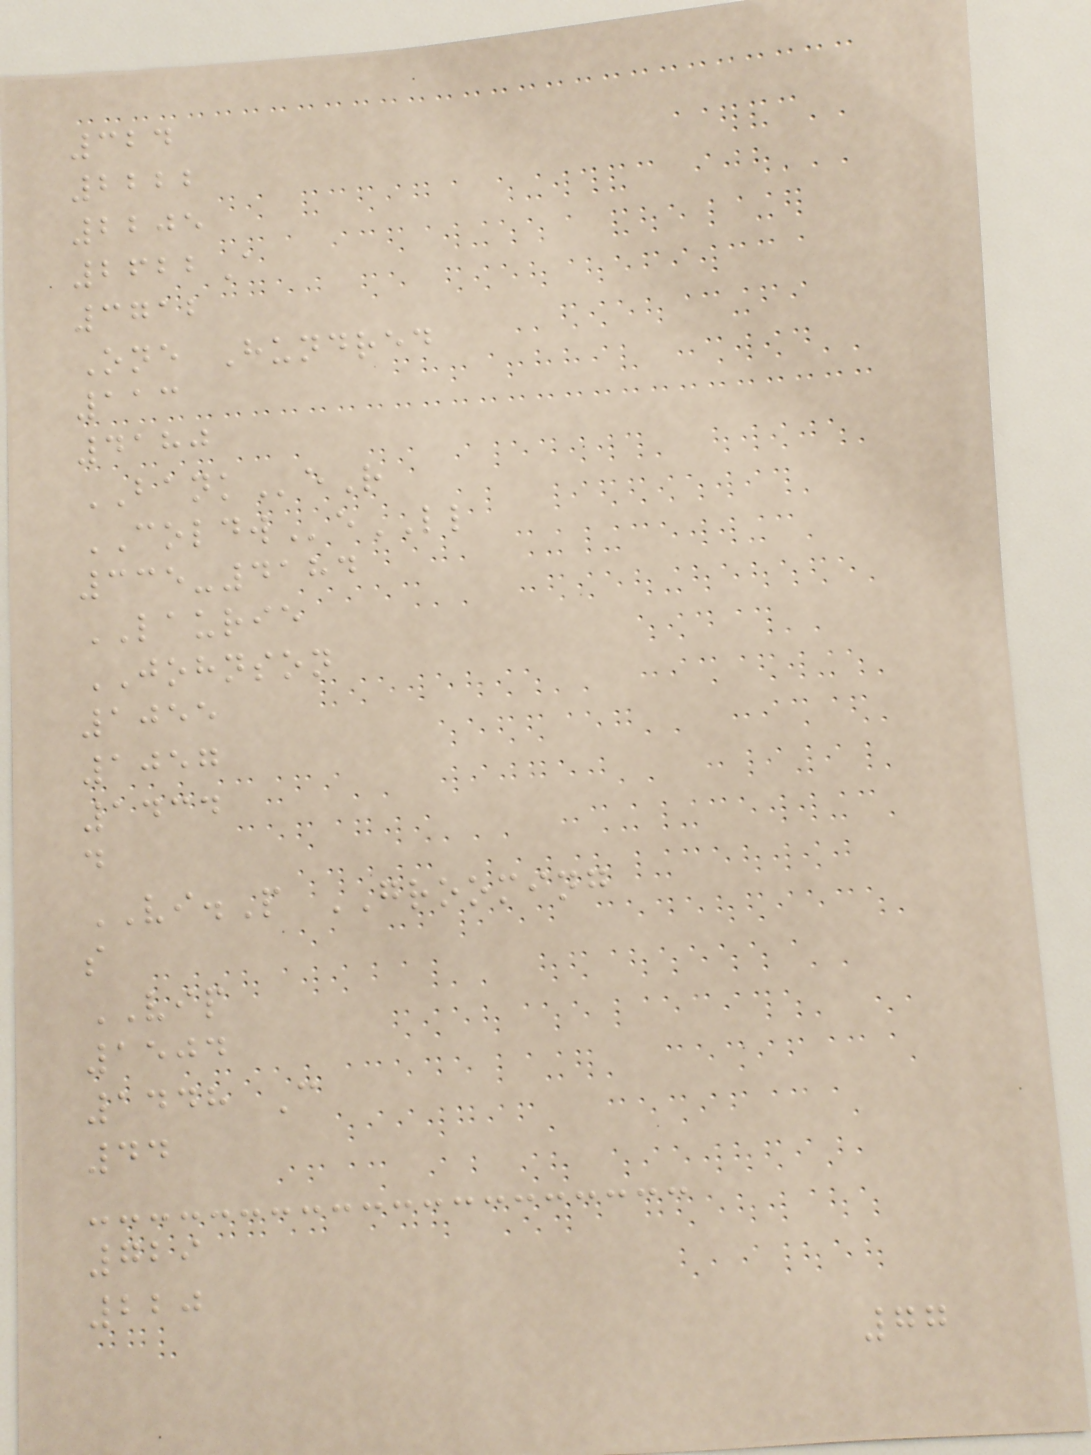324
2222
2205
2622A
3712
One Hundred
113
4180
BANKeR
COLDWeLL
335-4184
LAURIE
JOHNSON
1055
1057
1434
d
VI.P GROOMING
s
VIP
1504
1448 C
44
729
220
77
